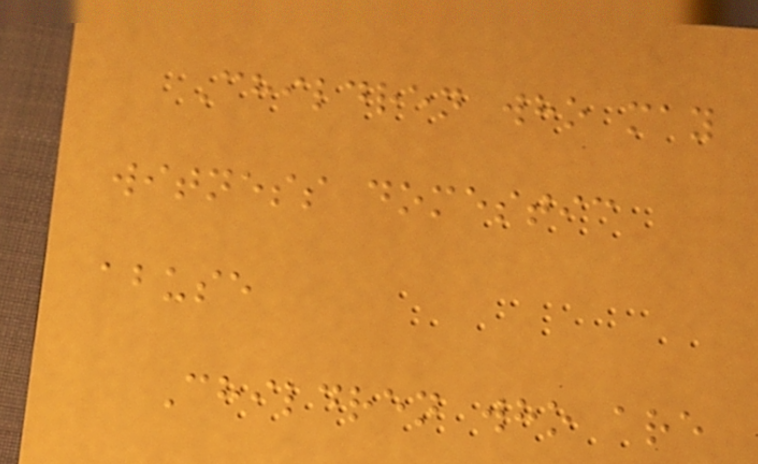Children who may
witness domestic
abuse
Children who are
